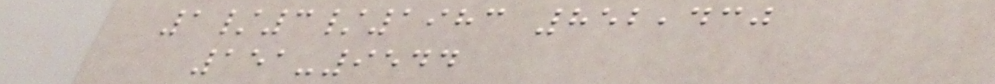1/3/1983 852,430
151-9544
